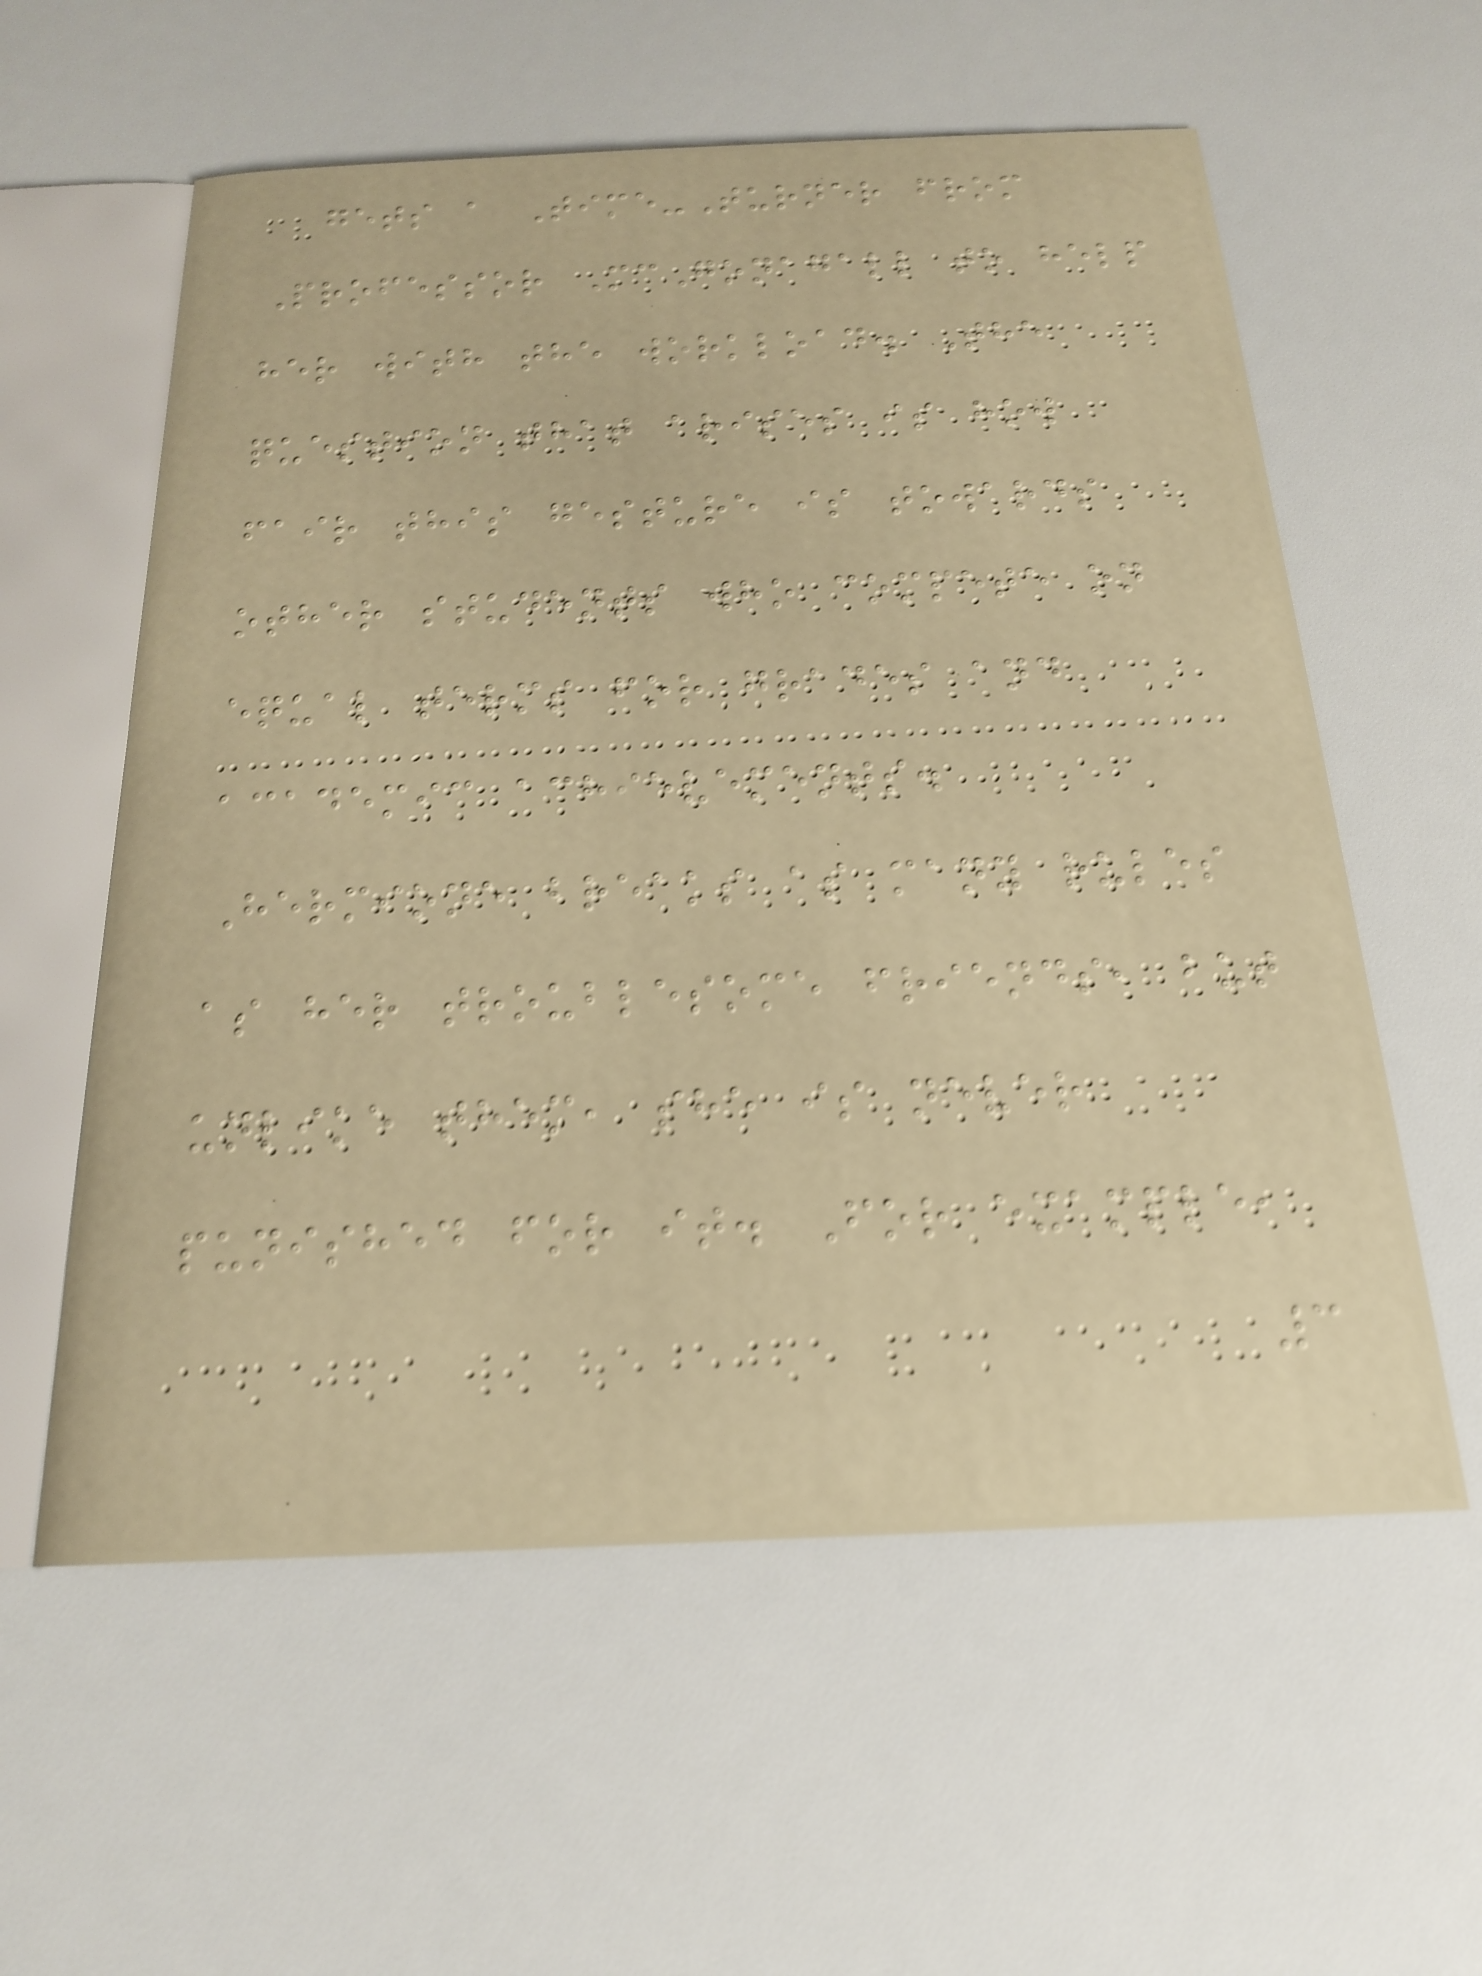gets a Time-Turner from
Professor McGonagall to help
her with the workload. The
question that arises is how
fair this gesture is towards
other students who compete on
equal terms for grades and
academic achievements.
Hermione breaks as many rules
as her troublesome friends, but
unlike them, she is never
punished for it. For example,
3
